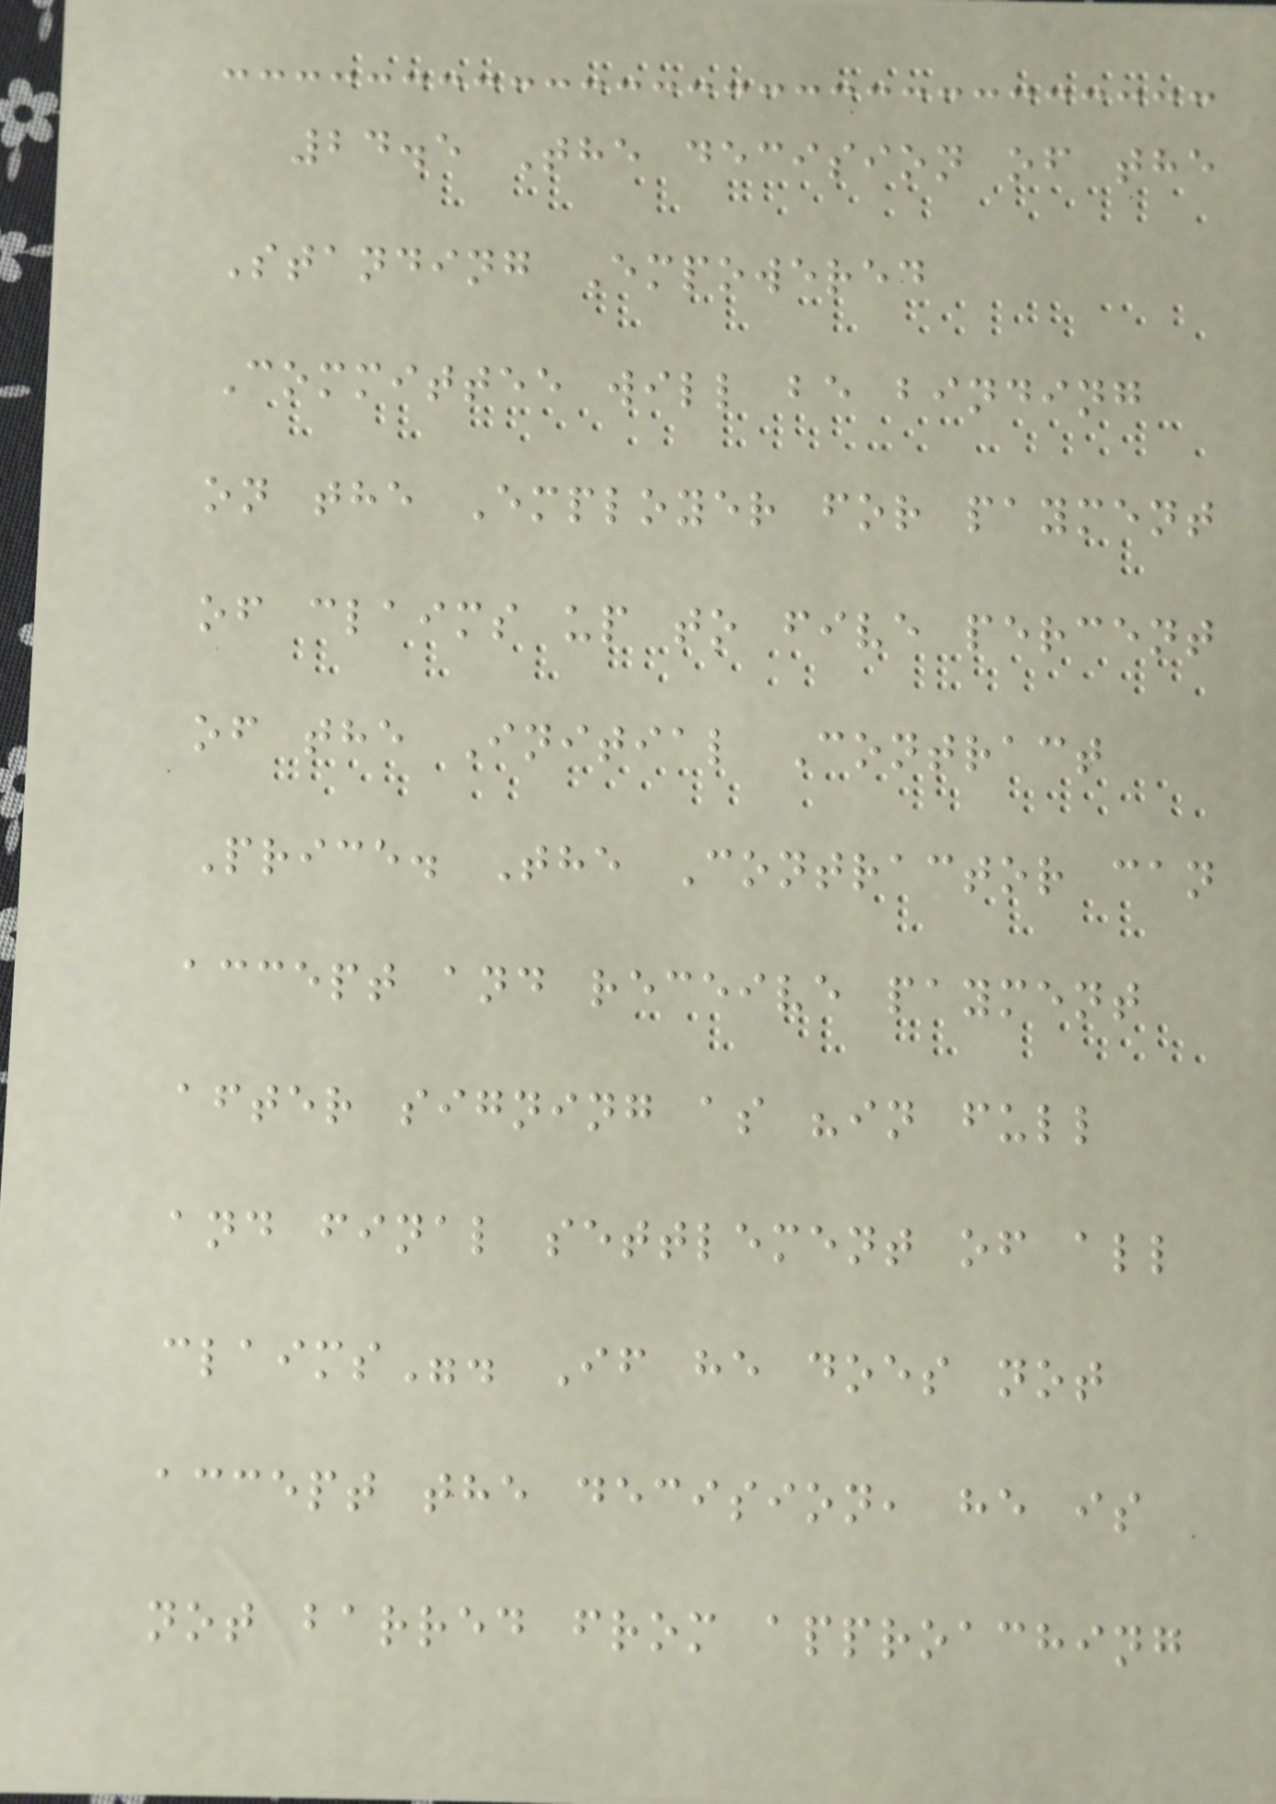24.5 The decision of the
Standing Empowered
Committee will be binding
on the Employer for payment
of claims up to five percent
of the Initial Contract
Price. The Contractor can
accept and receive payment
after signing as "in full
and final settlement of all
claims". If he does not
accept the decision, he is
not barred from approaching
